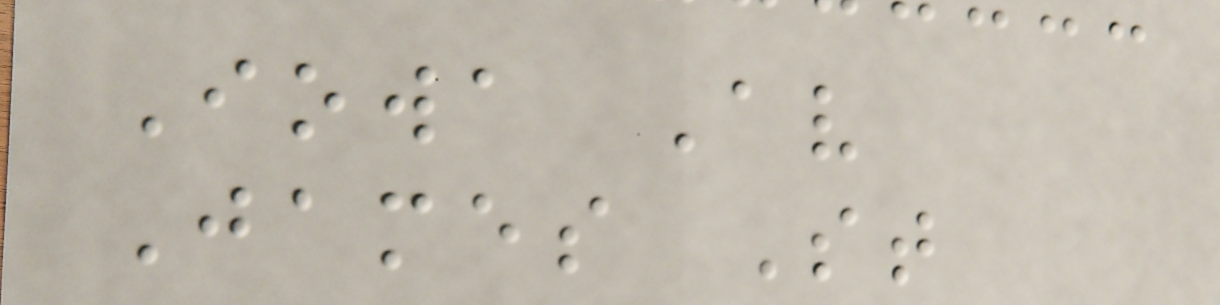Iowa Av
James St
